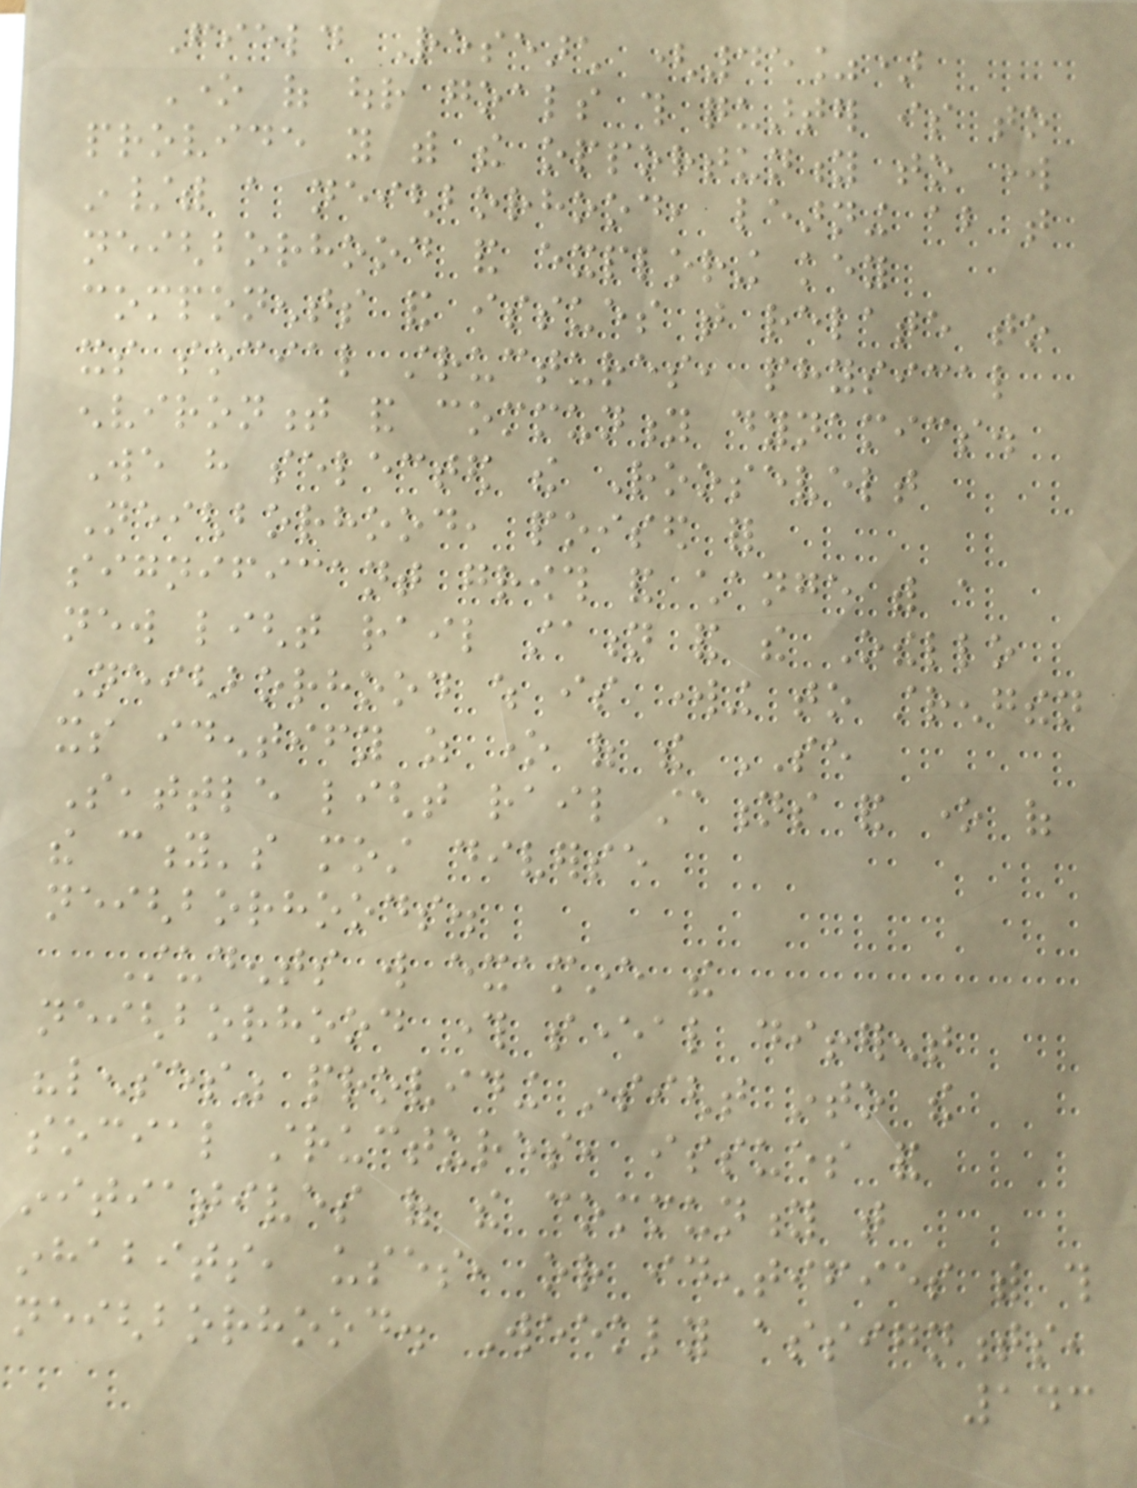Field Research (45%)
One of our goals this quarter is to
provide you with the opportunity to work
in/with a neighborhood, learning about that
neighborhood and exploring key
components and issues that relate to
its social structures, physical
environment and community dynamics.
We have selected the Roosevelt
Neighborhood, poised for
significant growth and change with a
new light rail station and the Othello
Neighborhood which is working to strengthen
its identify as one of the SE
Seattle light rail stations and one of
the city's most diverse
neighborhoods.
Students will examine the
neighborhood through several different
"lenses" providing insight into the
social structures, issues and
initiatives of the community that
inhabits, uses, or identifies with this
neighborhood. Weekly assignments,
143
